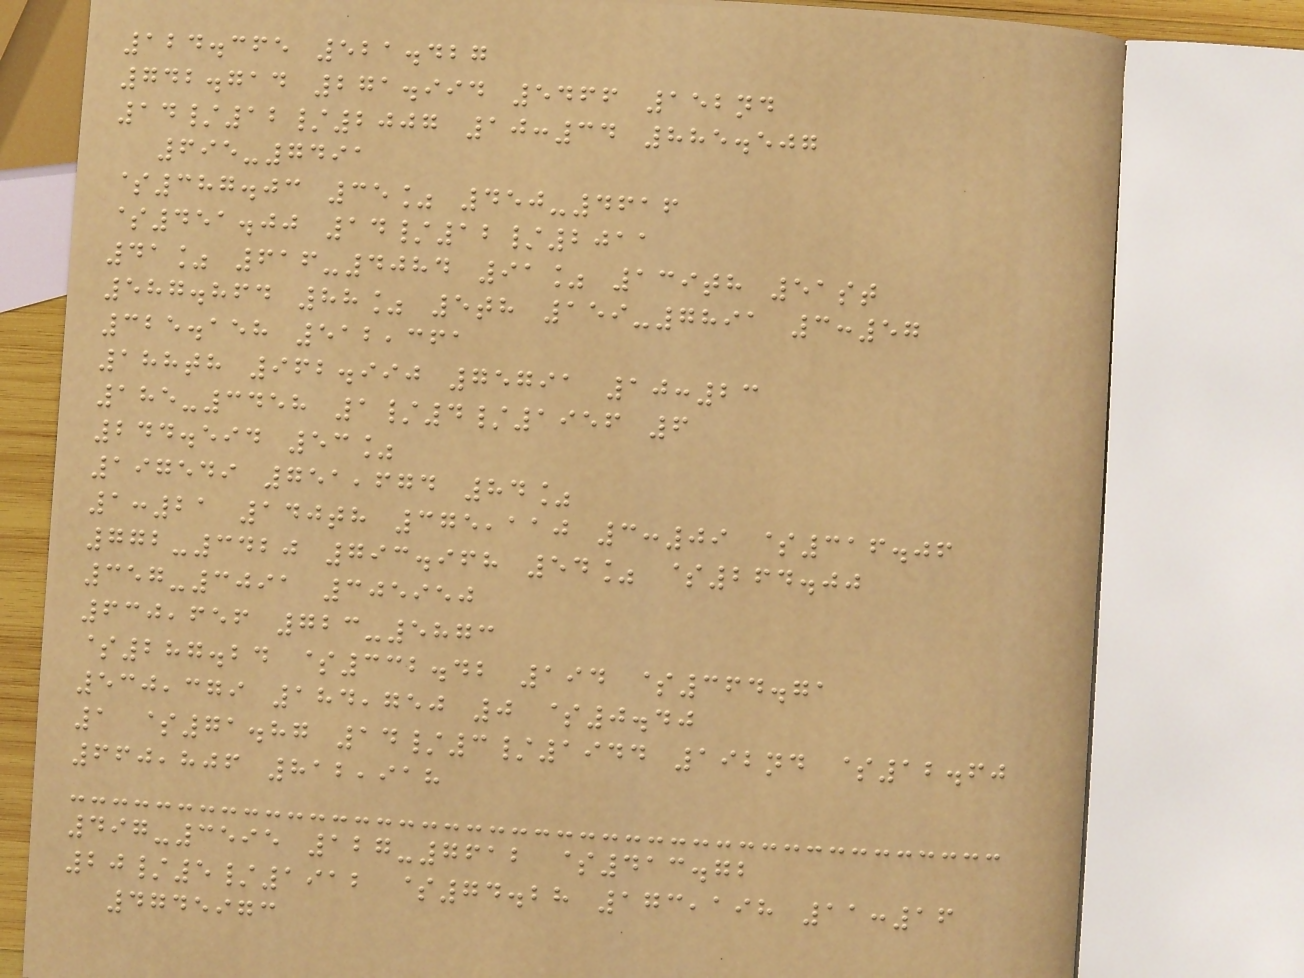124.365 521.427
742.714 271.994 5466 152nd
14/12/2007 10:34 885.507
695-7491
$387.03 35% 450-4616
$451.00 14/12/2011
41% 616-4084 91% 139th 51st
587.864 88% 5th 159-7891 3:57
325.158 512,361
188th 962.990 75791 10:23
185-3458 1/4/1956 6
244.594 53%
197549 751,674 84%
1:21 140th 375,110 3:09 $316.06
772-3420 793.968 54% $264.00
357-3091 305950
630,656 723-5873
$287.24 $332.42 194 $364.71
530,379 184,750 0 $0.40
1 $71.87 14/3/1944 192nd $12.60
660,806 812,918
497-3595 127-7612 $413.72
20/5/1912 $74.28 173,198 11:16
4745973
